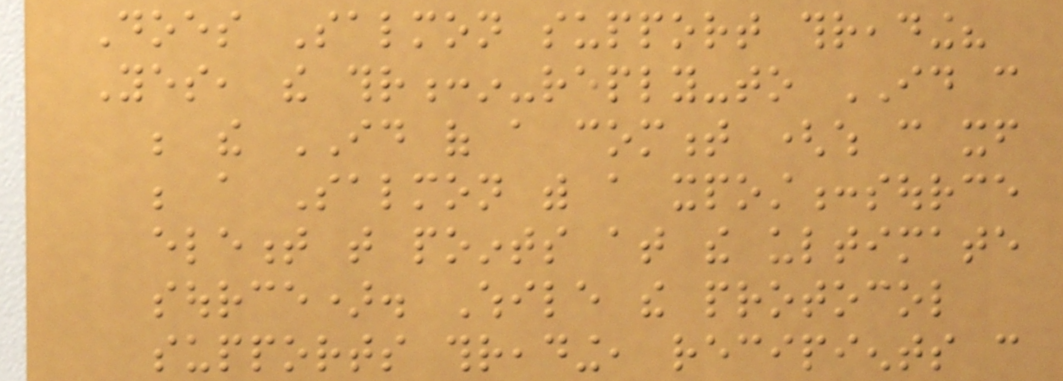Does Salmon support threading?
Yes, the thr:in-reply-to ID can
be the ID of a comment (which can itself
be a Salmon with a xpost:source
element that points at the ultimate
source). While the protocol
supports threading, recipients can
